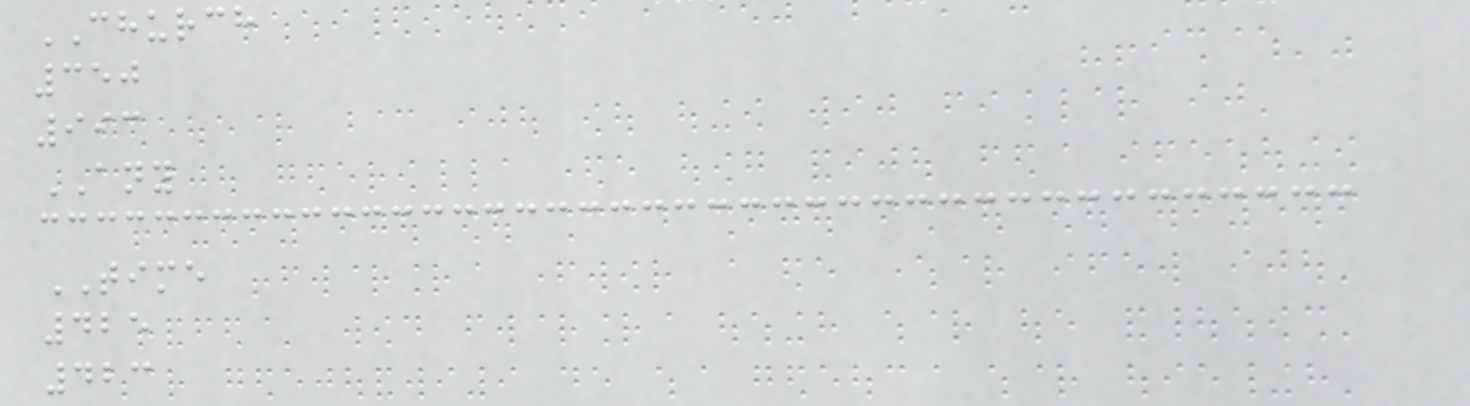CHURCH
350
993
ANY
TIME
425
423
